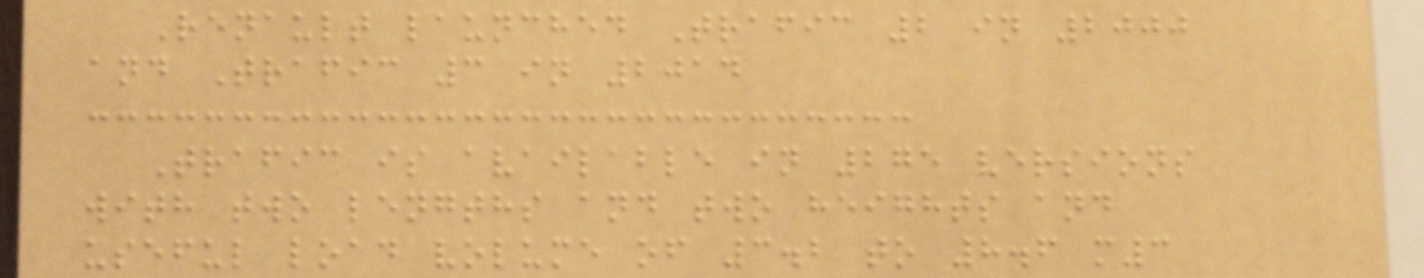Renault launched Trafic 2 in 2000
and Trafic 3 in 2014
Trafic is available in 275 versions
with two lengths and two heights and
useful load volume of 3.2 to 8.6 m3
